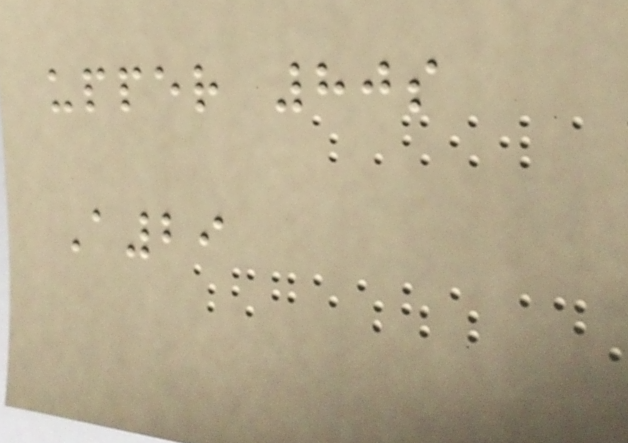upper 80s
A29
